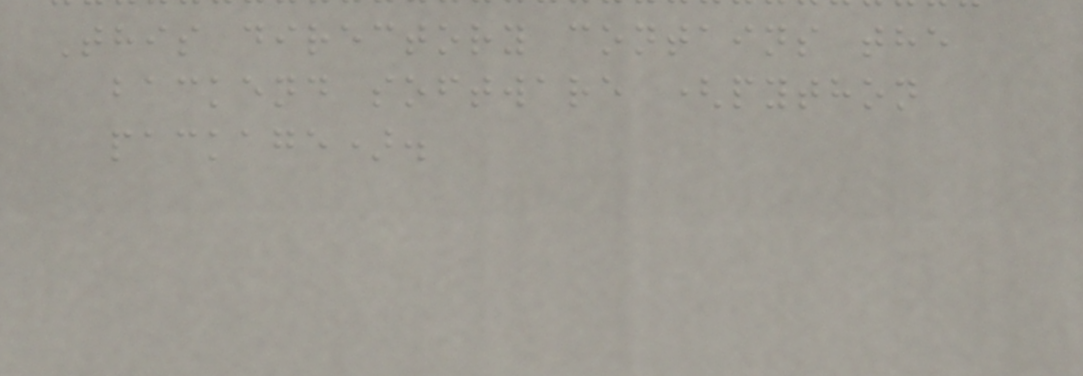This directory contains the
backend software (python
package).
